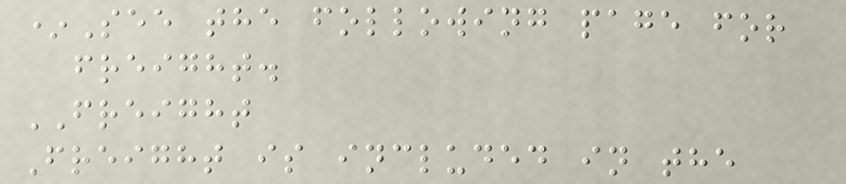*See the following page for
freight.
FREIGHT
Freight is included in the
